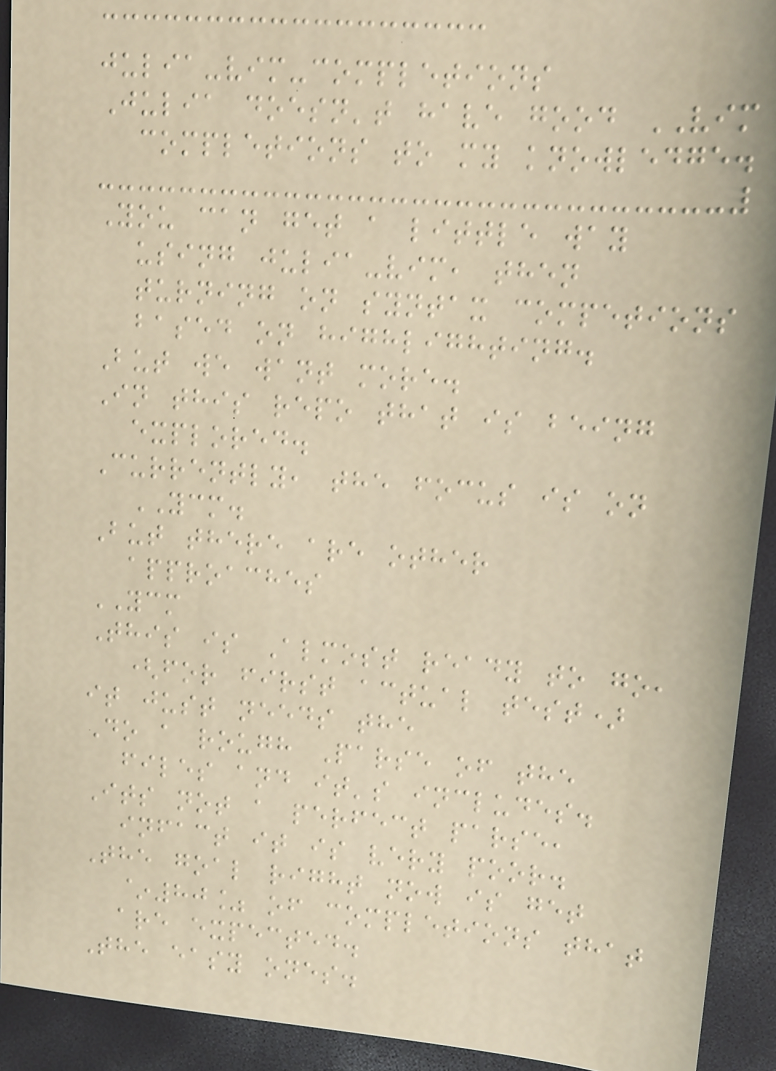julia-vim-completions
Julia doesn't have good VIM
completions to my knowledge.
You can get a little way
using julia-vim, then
turning on syntax competions
based on highlighting.
But we want more.
In this repo that is being
explored.
Currently, the focus is on
YCM.
But there are other
approaches
YCM
This is Almost ready to go,
(for first actual test)
it just needs the
Do a rough Parse of the
files and it's includes.
Its not a perfect parse,
infact it is very poor.
The goal right now is get
~80% of completions that
are expected.
The easy ones.
